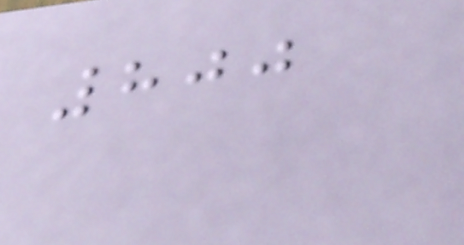800
